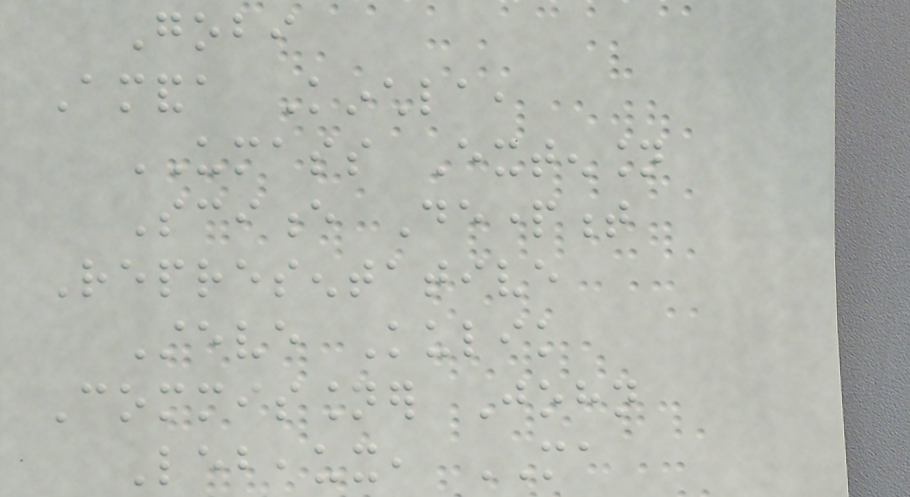Gobi
Amanda Kinchla,
UMASS Extension
Science Department
Representative
Steve Kulik
Commissioner John
Lebeaux, MA
